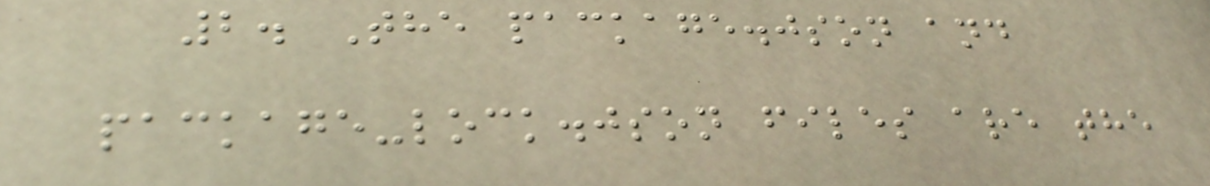2. The package.json and
package-lock.json files are the
